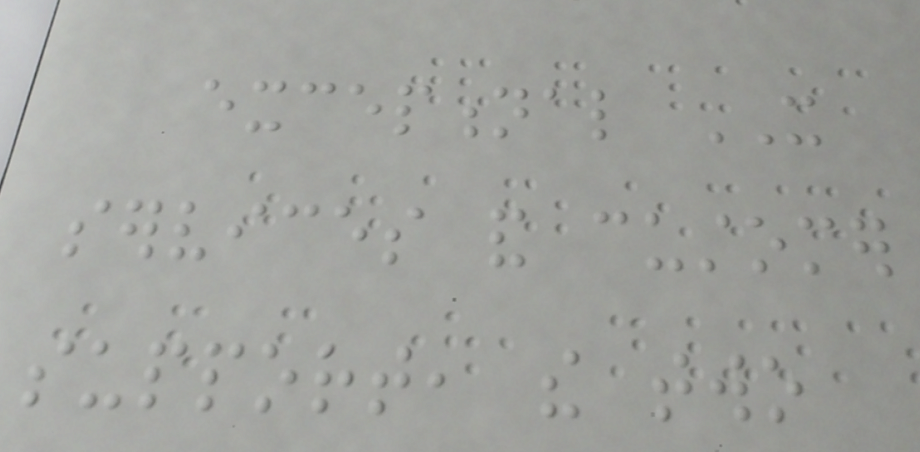exceptional IT
services and customer
support, the two
